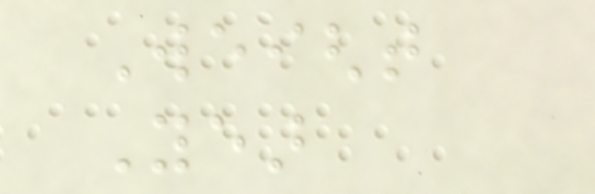Weight
Year
